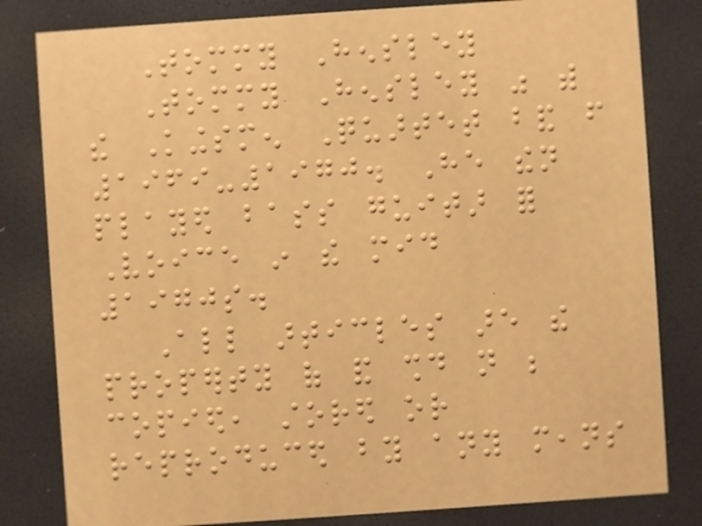Tommy Hensley
Tommy Hensley was with
the Kingsmen Quartet band from
1969-1970. He then
played bass guitar for
Voice in the mid
1970s.
All articles are the
property of and should not be
copied, stored or
reproduced by any means
